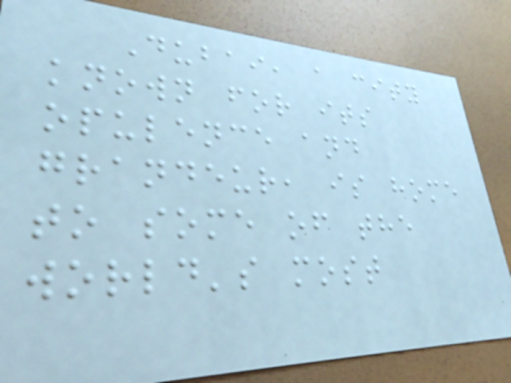Dubai, a city
known for its
opulence and
grandeur, is home
to some of the
world's most
